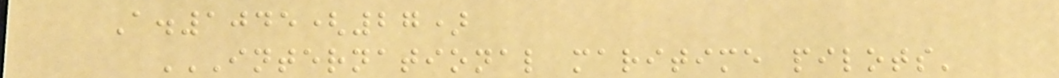A.1045(27)
INTERNATIONAL MARITIME PILOTS'
